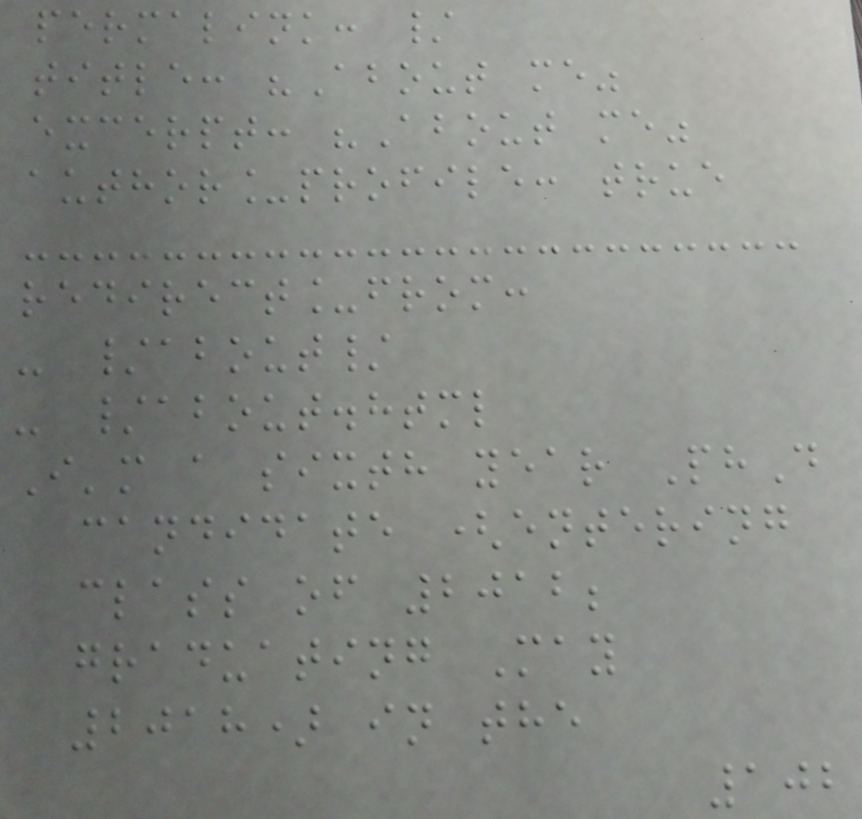permalink: /
title: "About me"
excerpt: "About me"
author_profile: true
redirect_from:
- /about/
- /about.html
I'm a sixth year PhD
candidate (entering
class of 2012;
graduating May
2018) in the
102
